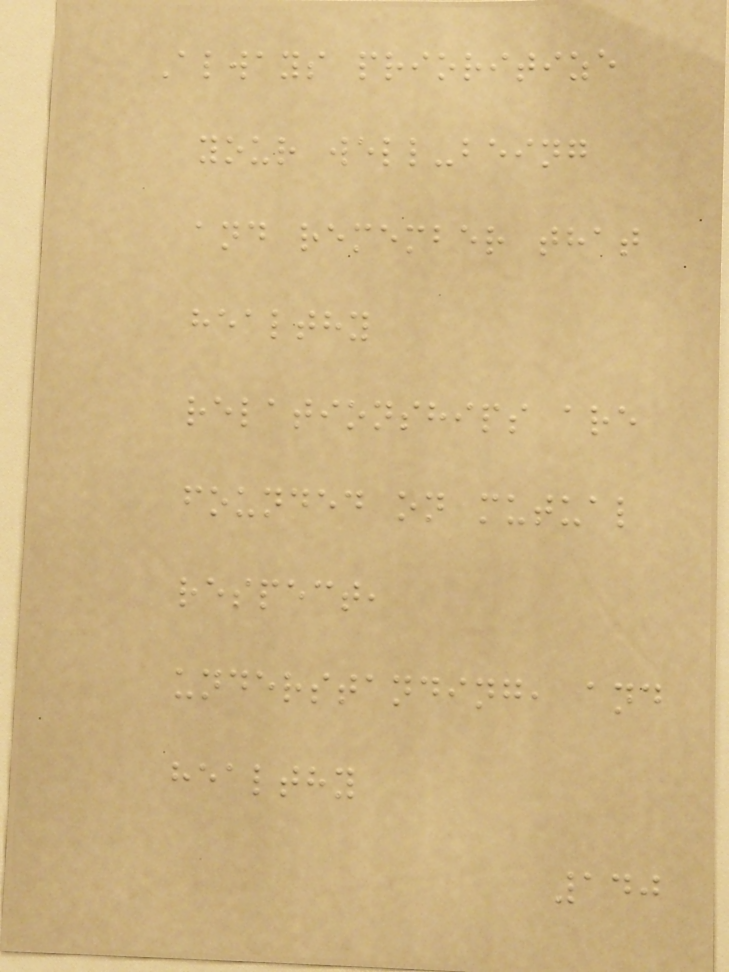Always prioritize
your well-being
and remember that
healthy
relationships are
founded on mutual
respect,
understanding, and
healthy
140
